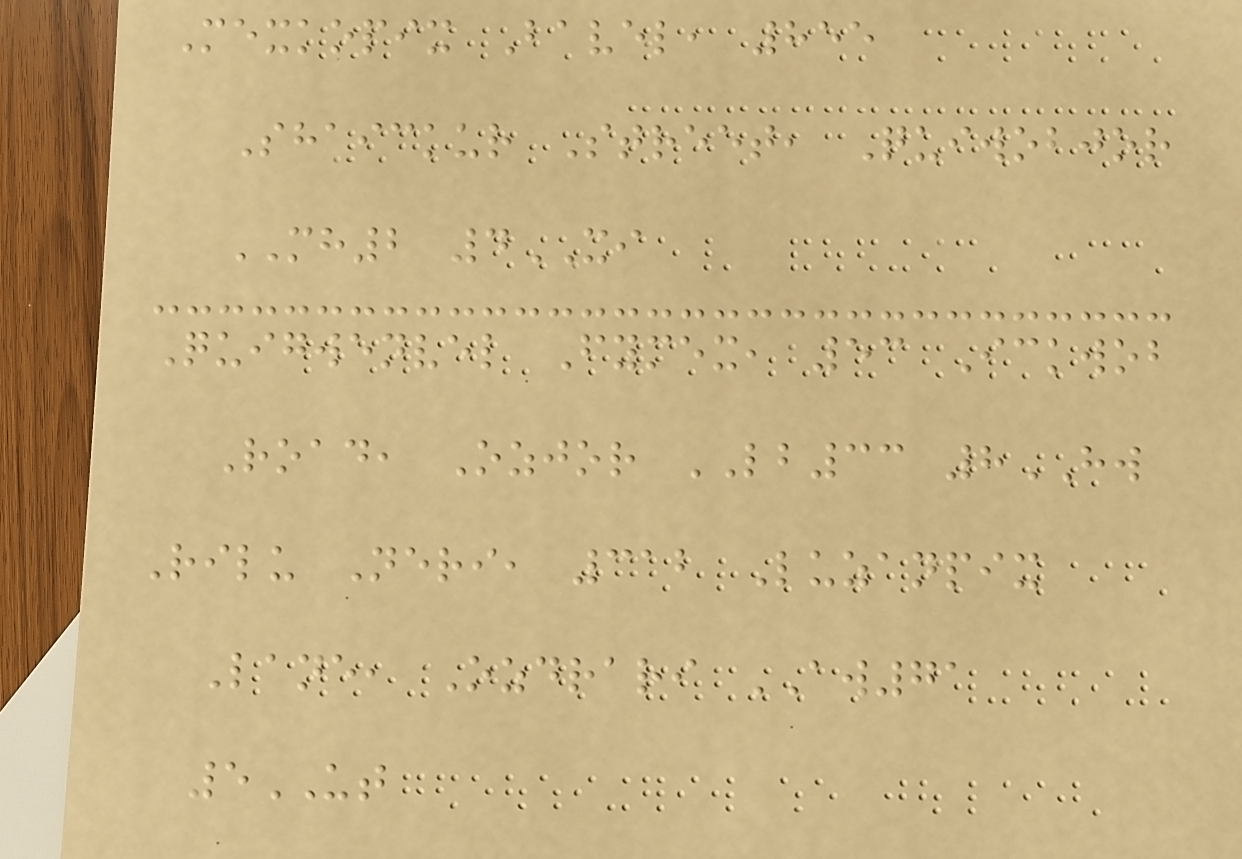Mexkopix Bavel, 855
Shaickur Street, Quiwobjor
MH2 4XI
Quigwenvel Fymex, 53 Ickwob
Road, Ozjor LB33 8HW
Rilu Neri, 312 Luzanpix
Lane, Ozdrari AW71
5UT
